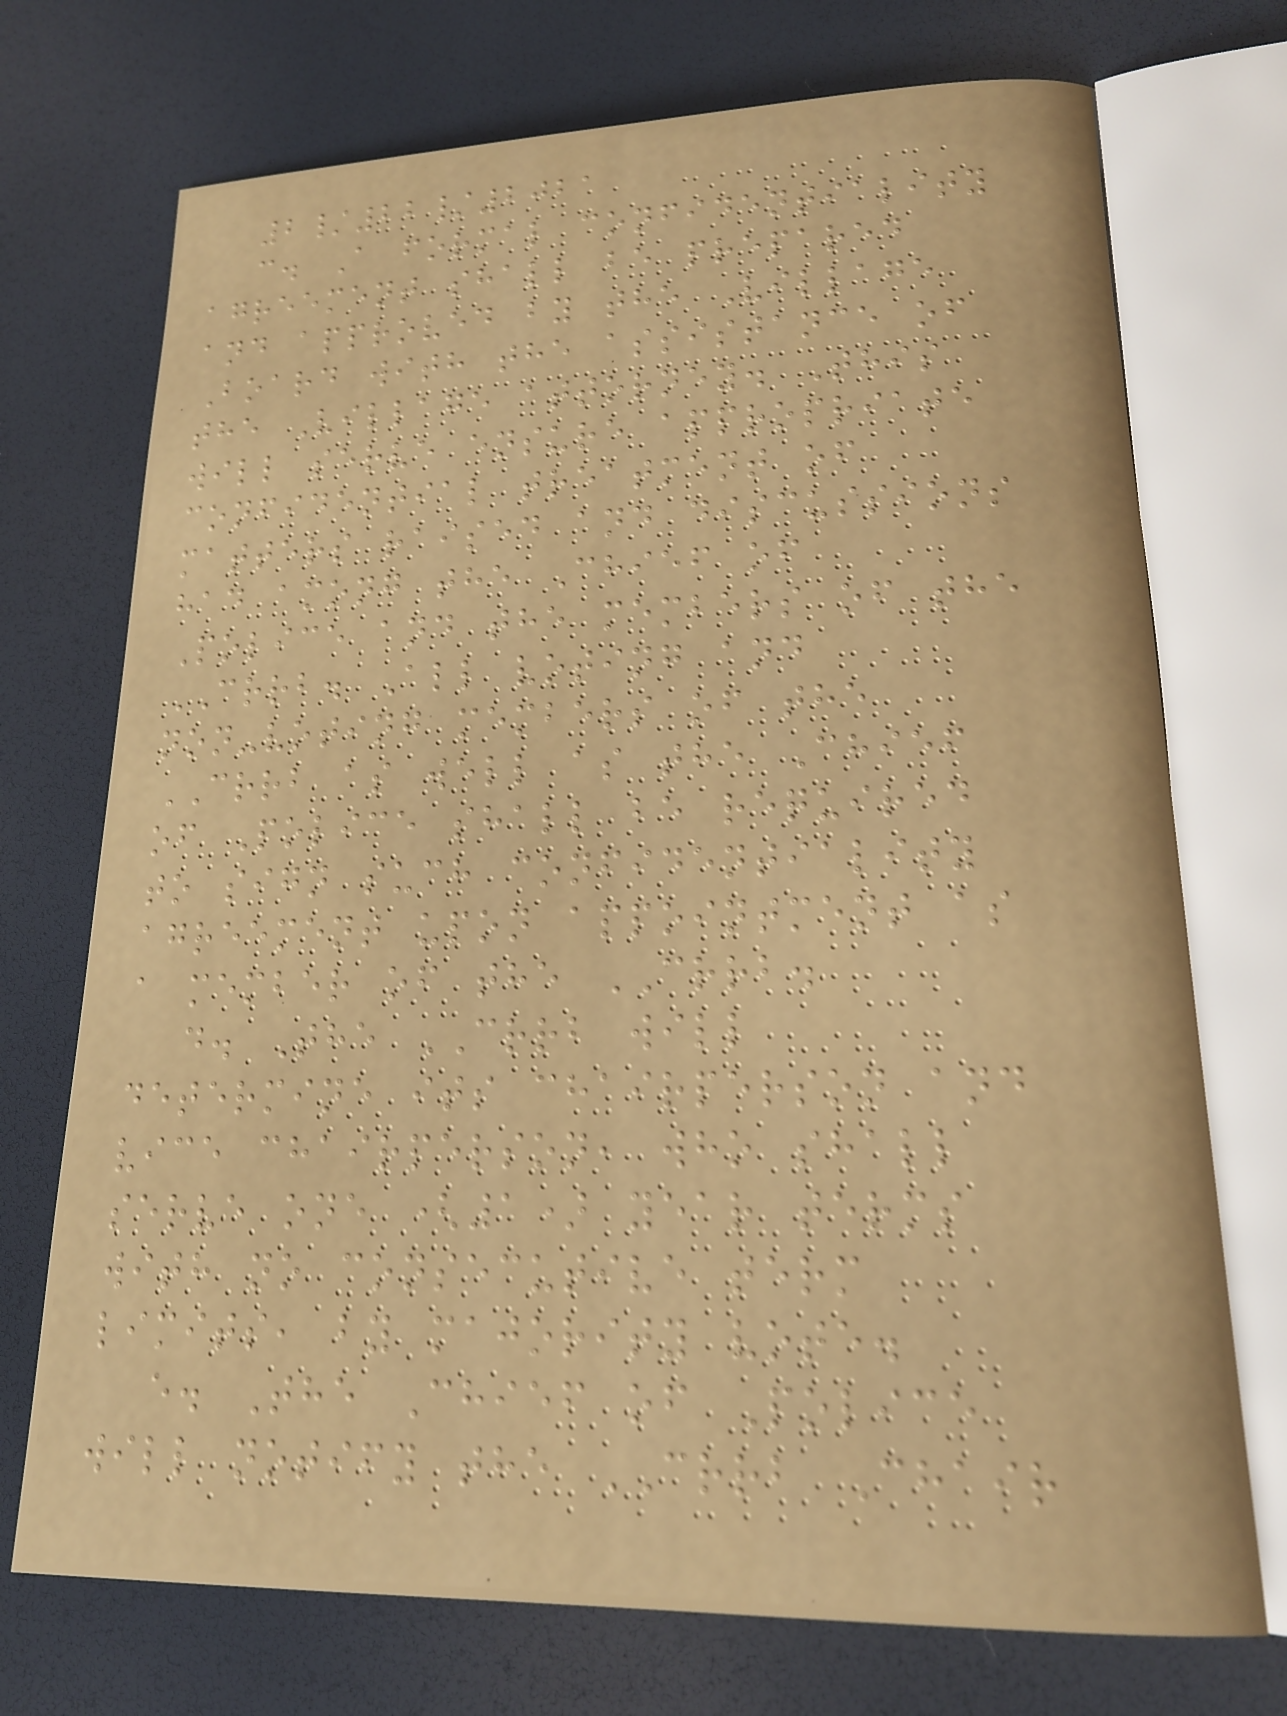2/22/2021
c. A formal confidentiality
agreement shall be prepared
and approved by the Village
Board with the assistance of
the Village attorney. This
will serve ensure appropriate
confidential treatment of
matters raised and discussions
had among the Chief of
Police and the members of the
CRRB. All voting and
non-voting members of the
CRRB as well as the Chief
of Police shall be required
to sign such confidentiality
agreement upon appointment as
a member of the CRRB.
d. The CRRB will
determine its chairperson and
vice chairperson, who shall
serve one (1) year terms
with no consecutive term
limits, by majority vote.
e. The Chief of Police
will notify the CRRB Chair
